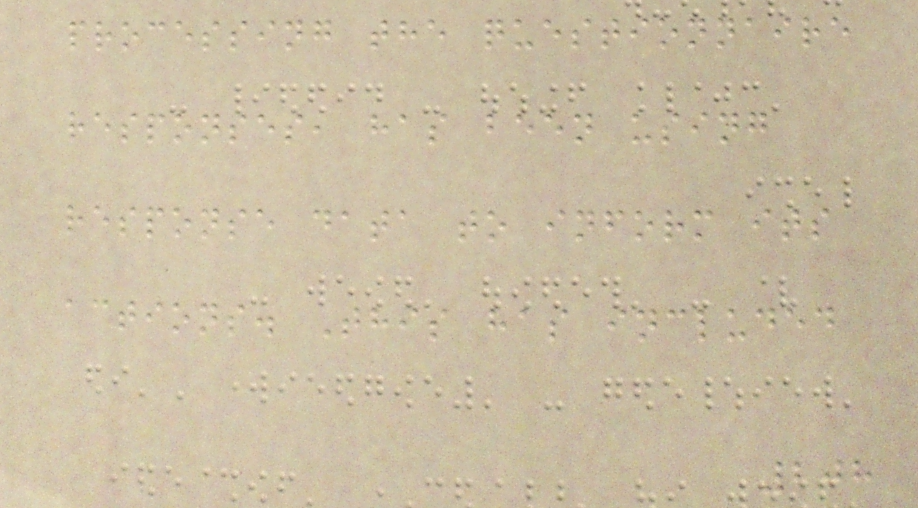processing the questionnaire
responses, has been using
response data to inform its
actions. This has included
208
